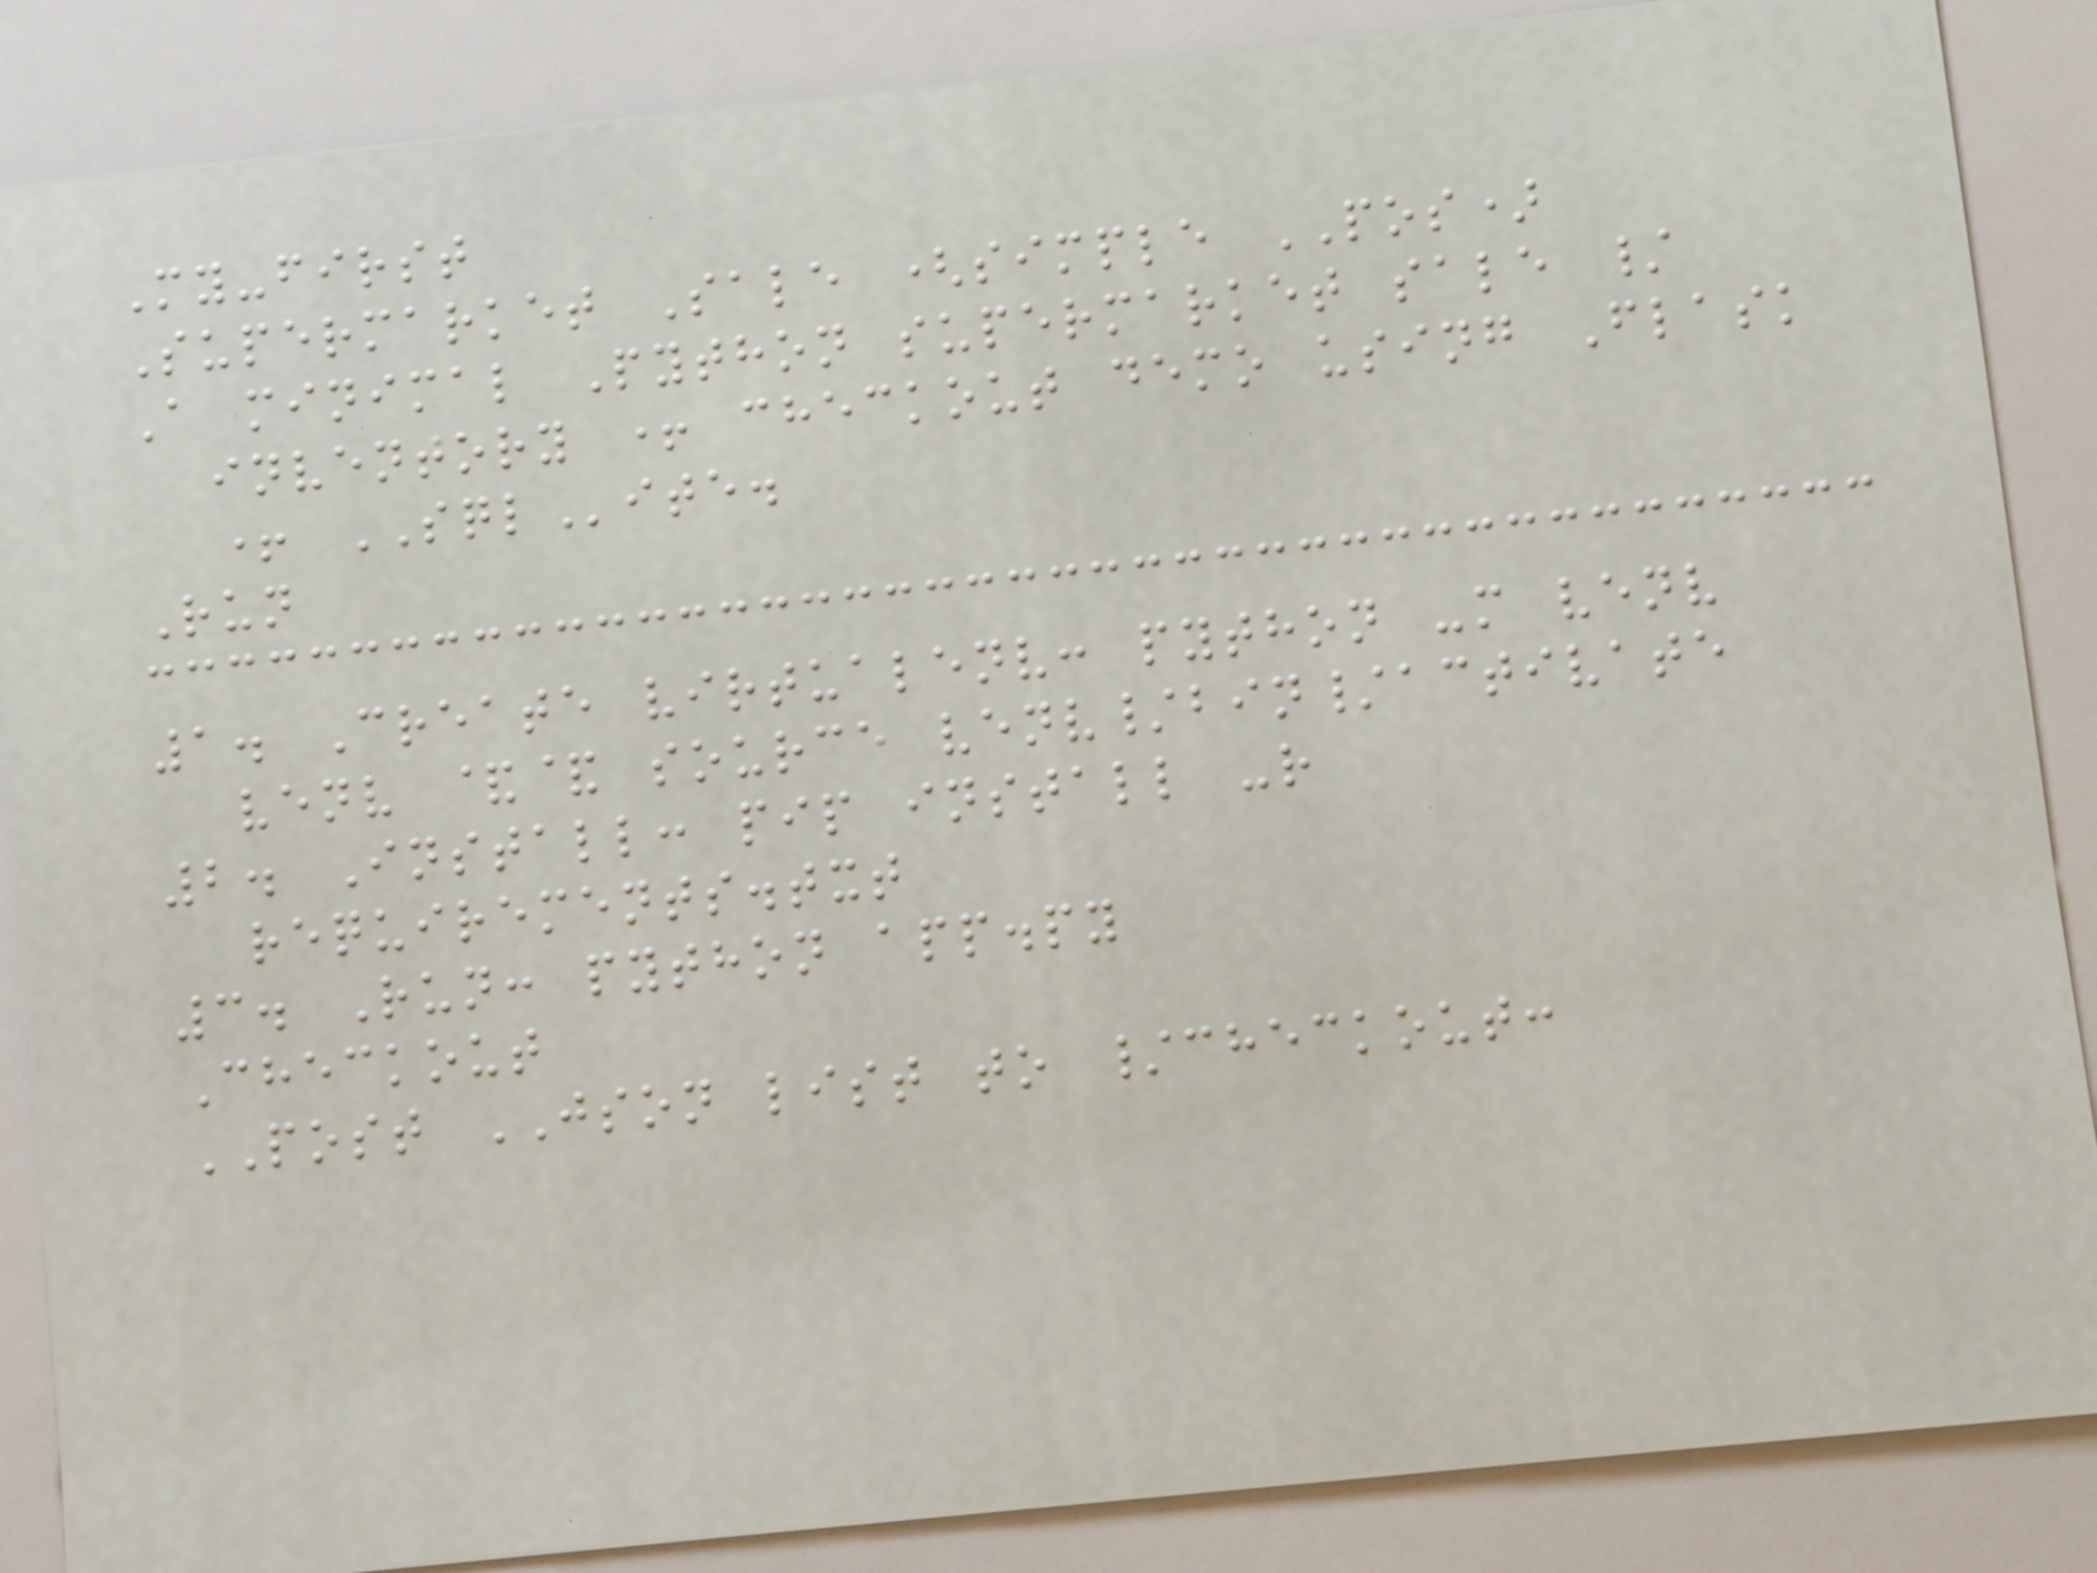My-first
Supermarket Sale (simple POS)
A minimal Python supermarket sale /
inventory + checkout demo using Flask
+ SQLite.
Run
1. Create virtualenv: python -m venv
venv && source venv/bin/activate
2. Install: pip install -r
requirements.txt
3. Run: python app.py
Checkout
POST JSON list to /checkout:
